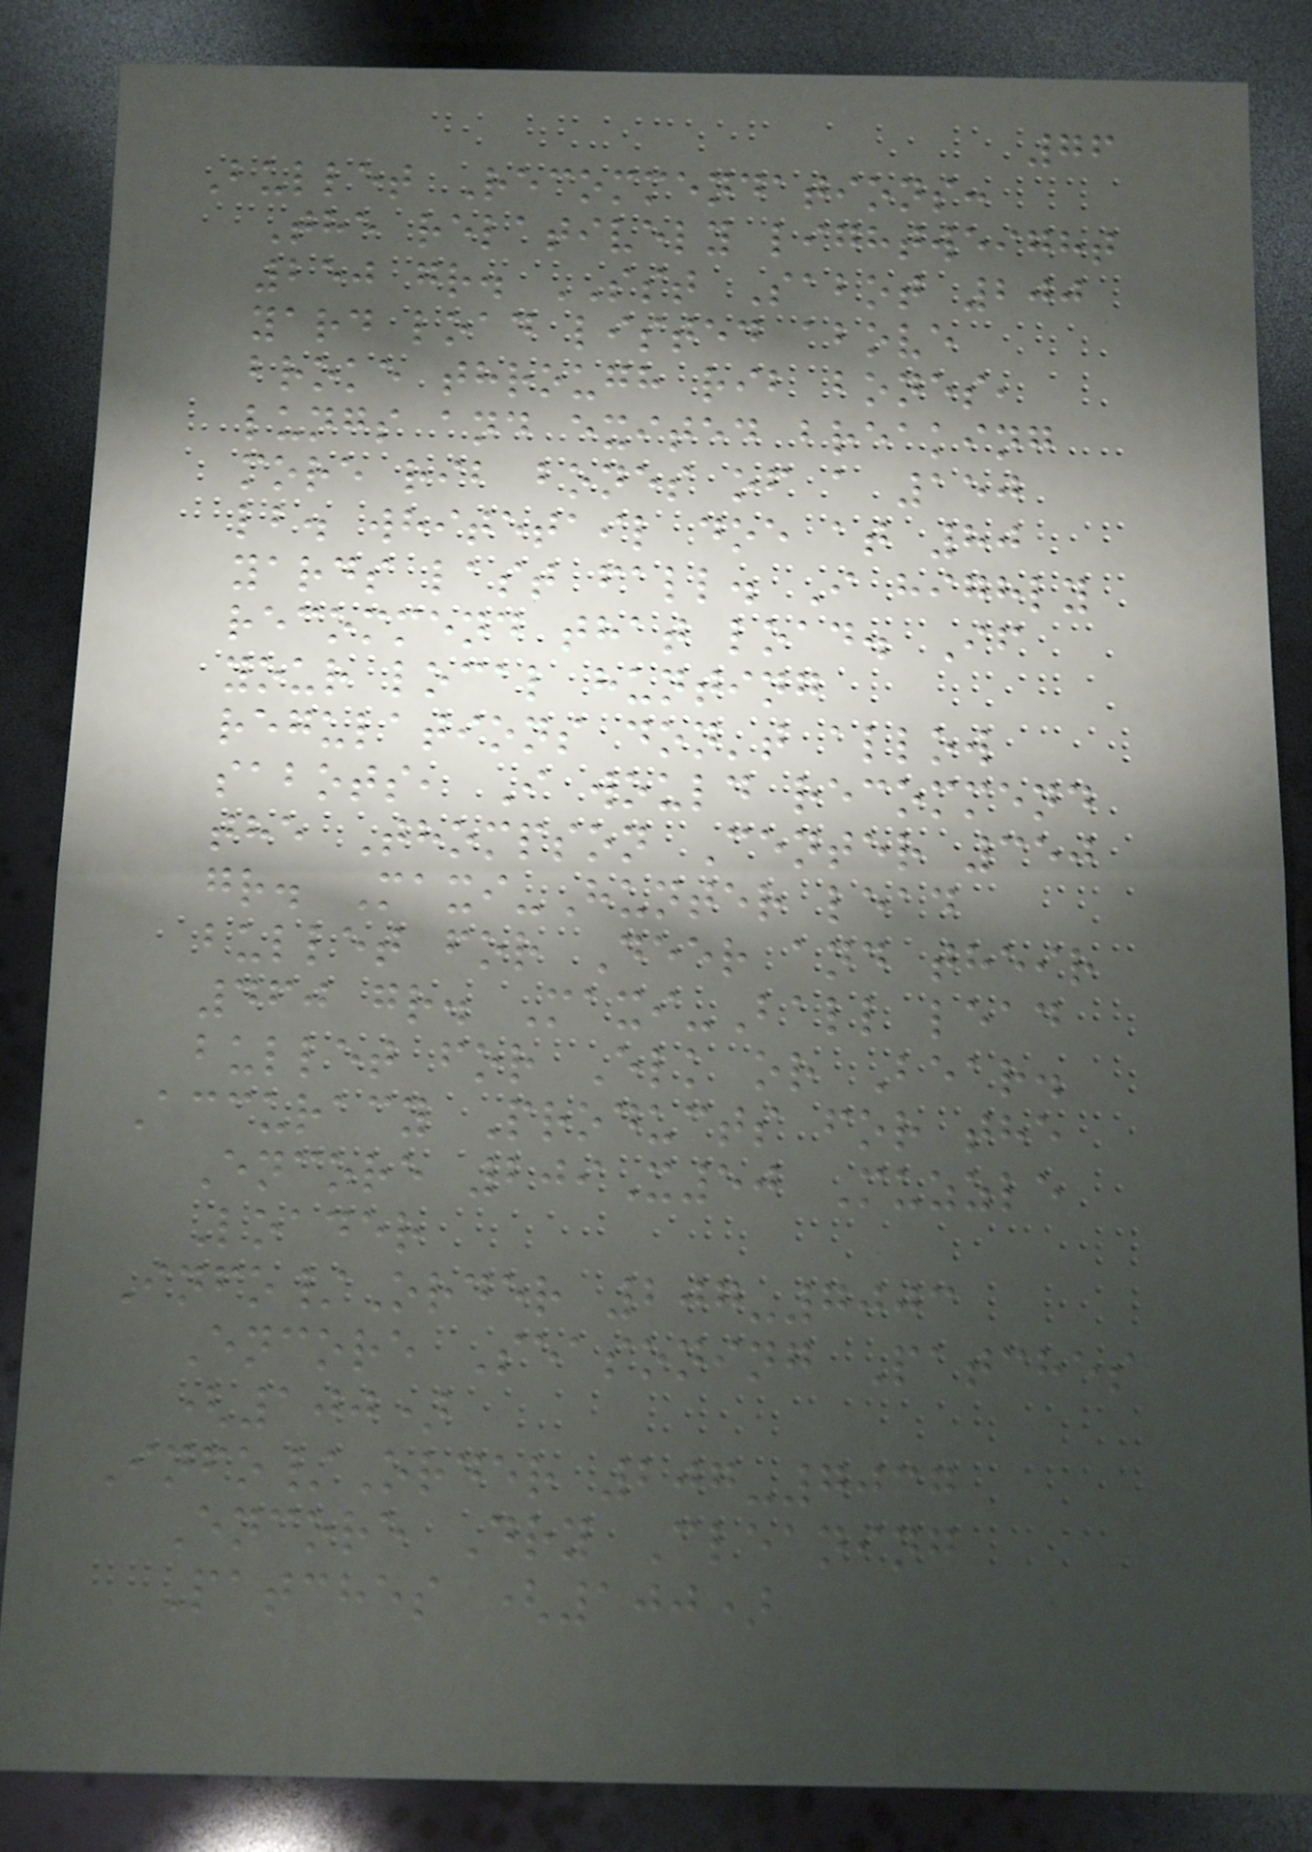76
Bullet Recommendations:
The relatively lightweight
250 gr. SST Sabot 200
yard load listed above
broke through rib bones,
lungs and exited breaking
more rib bones of a 150
lb. whitetail doe at 80
yards last fall. I highly
recommend that load. If
your local hunting
regulations don't allow
sabots, I would recommend
the Thompson Center 350
gr. Maxi-Hunter lead
bullet for Deer and their
460 gr. Maxi-Ball lead
bullet for Elk or Bear.
Accuracy Products for the
Encore 209X50 Muzzle
Loader
Info/Order 207-7003
Encore Seasoning Patches
(100)
Info/Order 207-7037
Encore Dry Cleaning
Patches (100)
